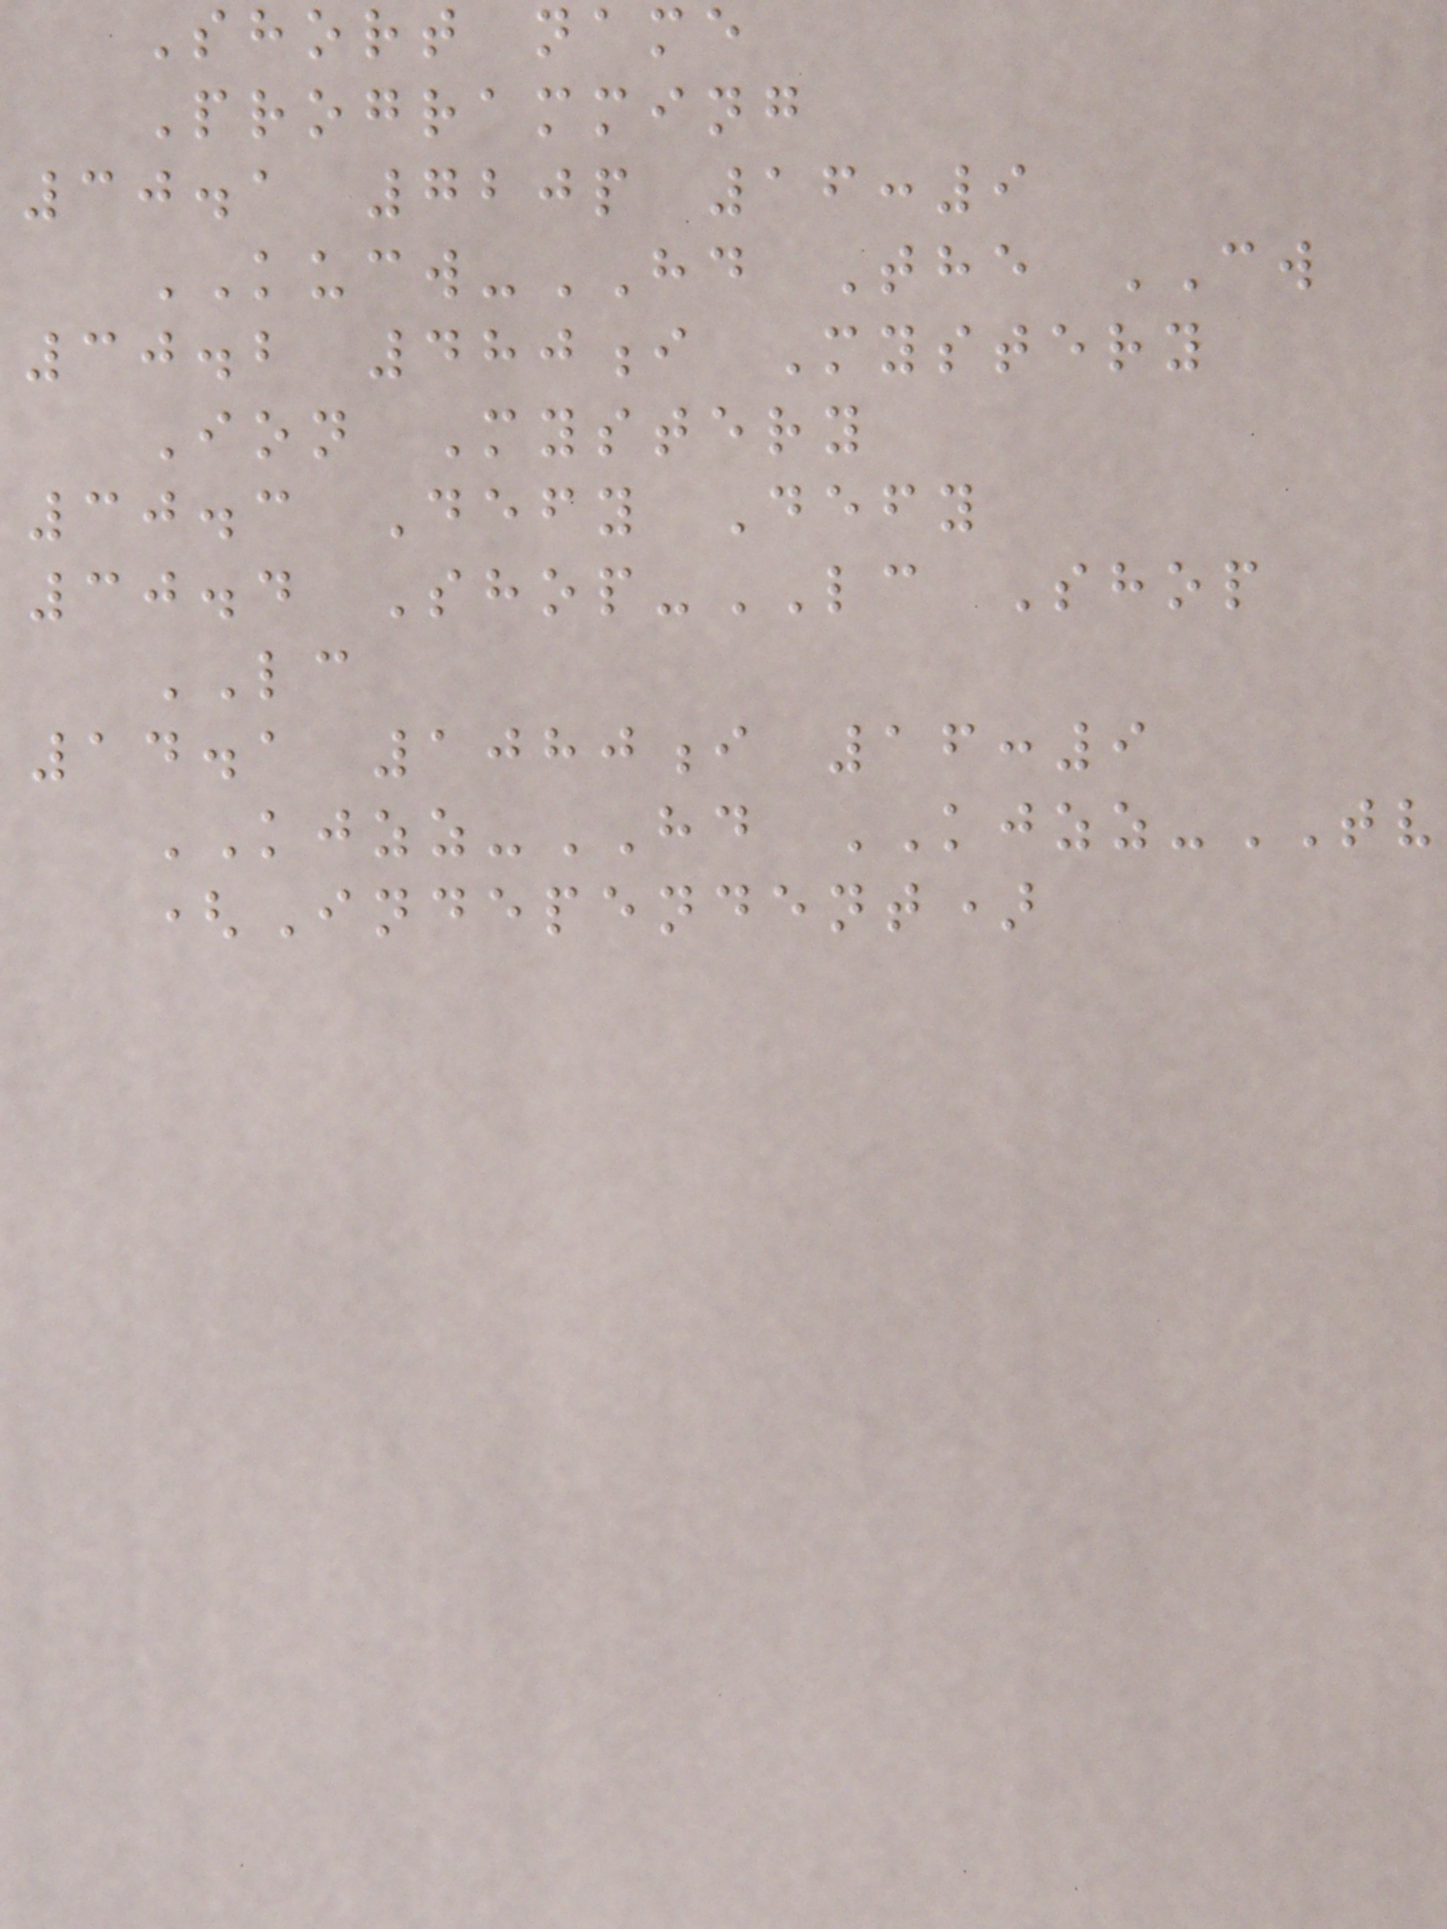Short name
Programming
30.1 720p 16:9
KUCW-HD The CW
30.2 480i Mystery
Ion Mystery
30.3 Defy Defy
30.4 Shop-LC Shop
LC
14.1 1080i 16:9
KJZZ-HD KJZZ-TV
(Independent)
